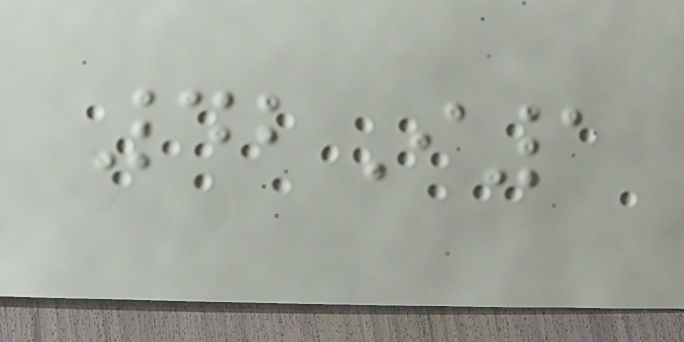42I1
